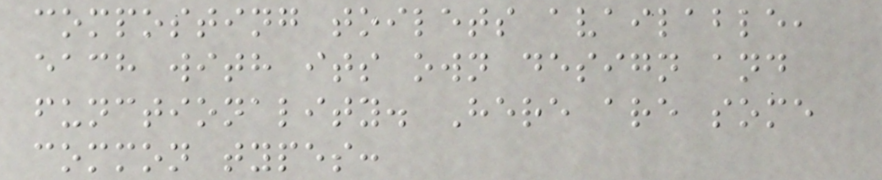composting toilets available,
each with its own design and
functionality. Here are some
common types:
